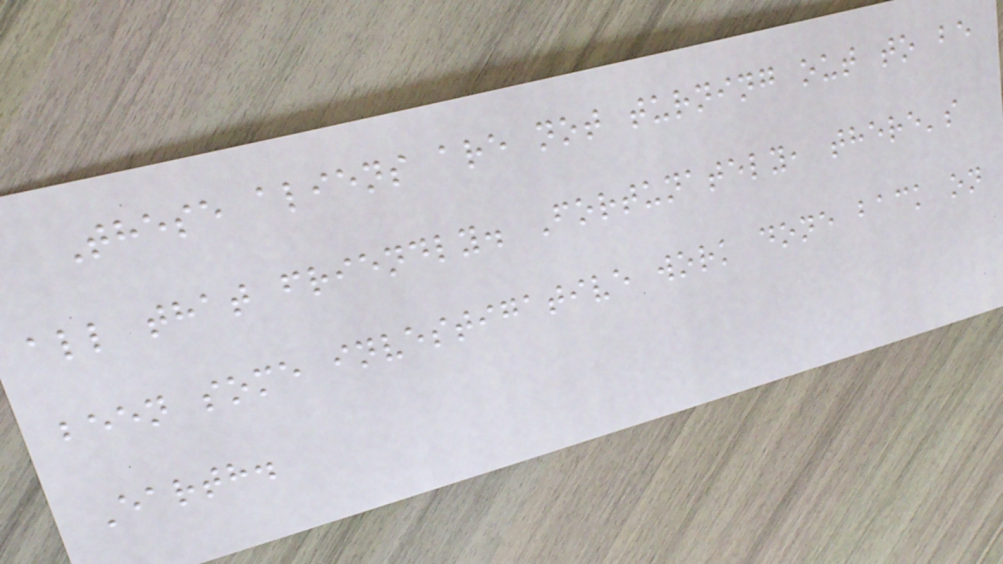These aliens are not turning out to be
all that friendly. Fortunately, there's
been some investigative work done back on
Earth.
